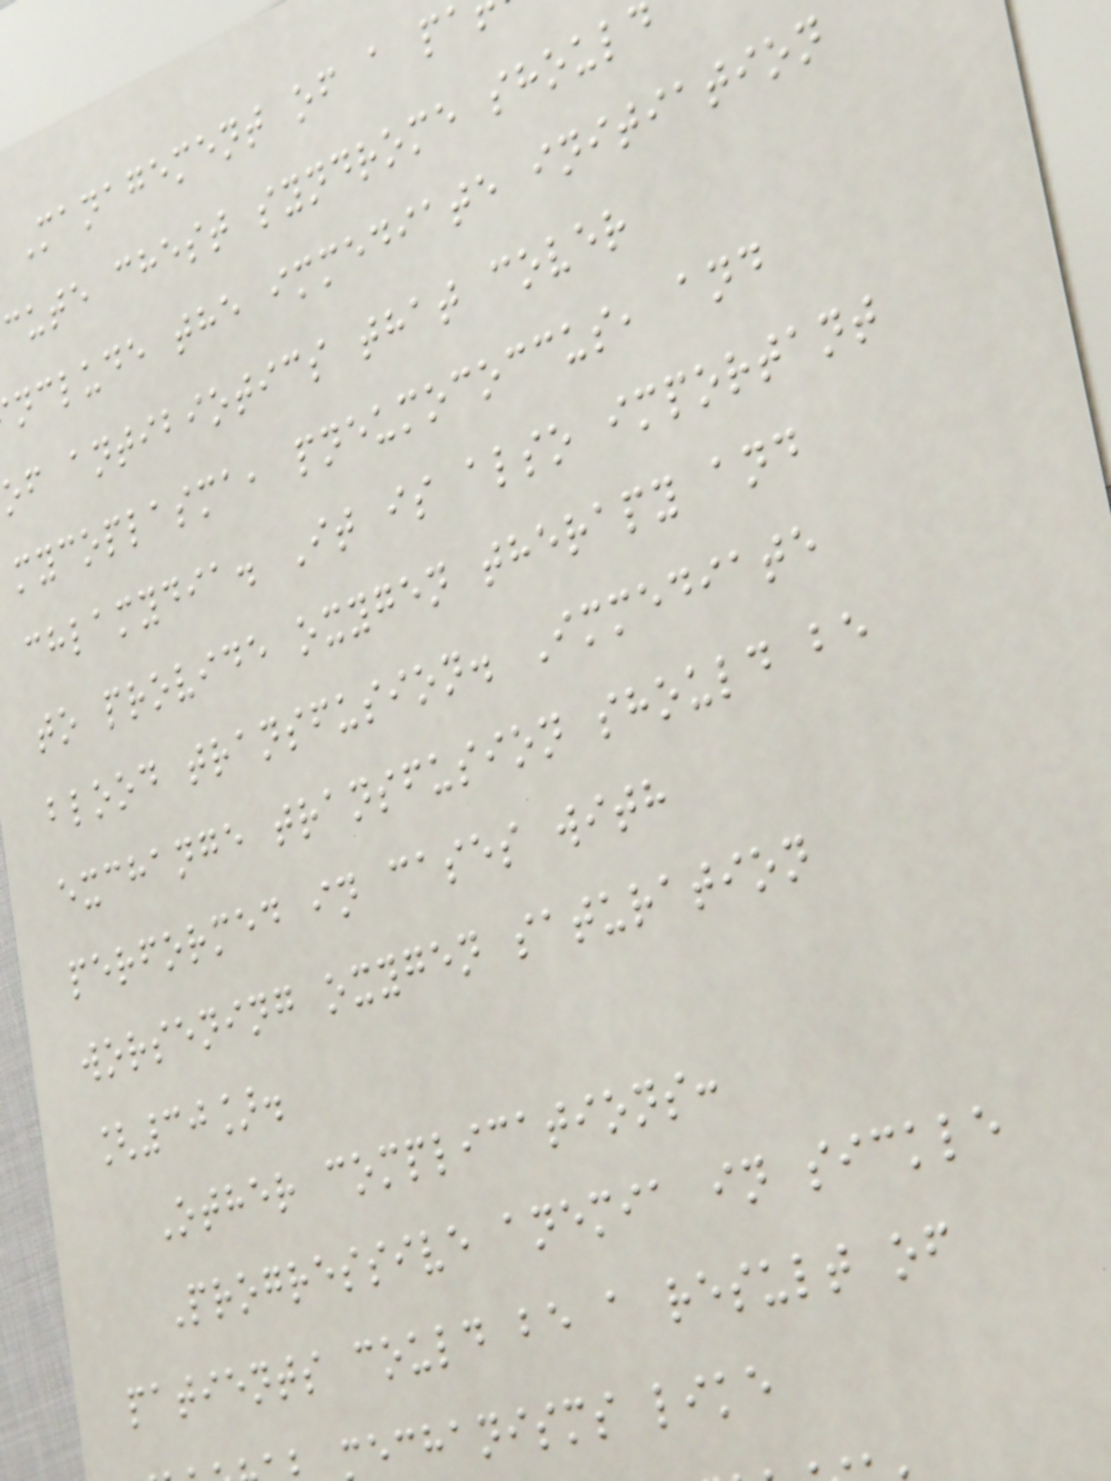Management of a pa
cute chest syndrome should
nclude the immediate initiation
of antibiotics that cover
mycoplasma, pneumococcus, and
chlamydia. It is also important
to provide oxygen therapy and
blood transfusion. Immediate
exchange transfusion should be
performed in cases with
worsening oxygen saturation
[30].
Other complications:
Progressive anemia in sickle
patients could be a result of
echanisms like
